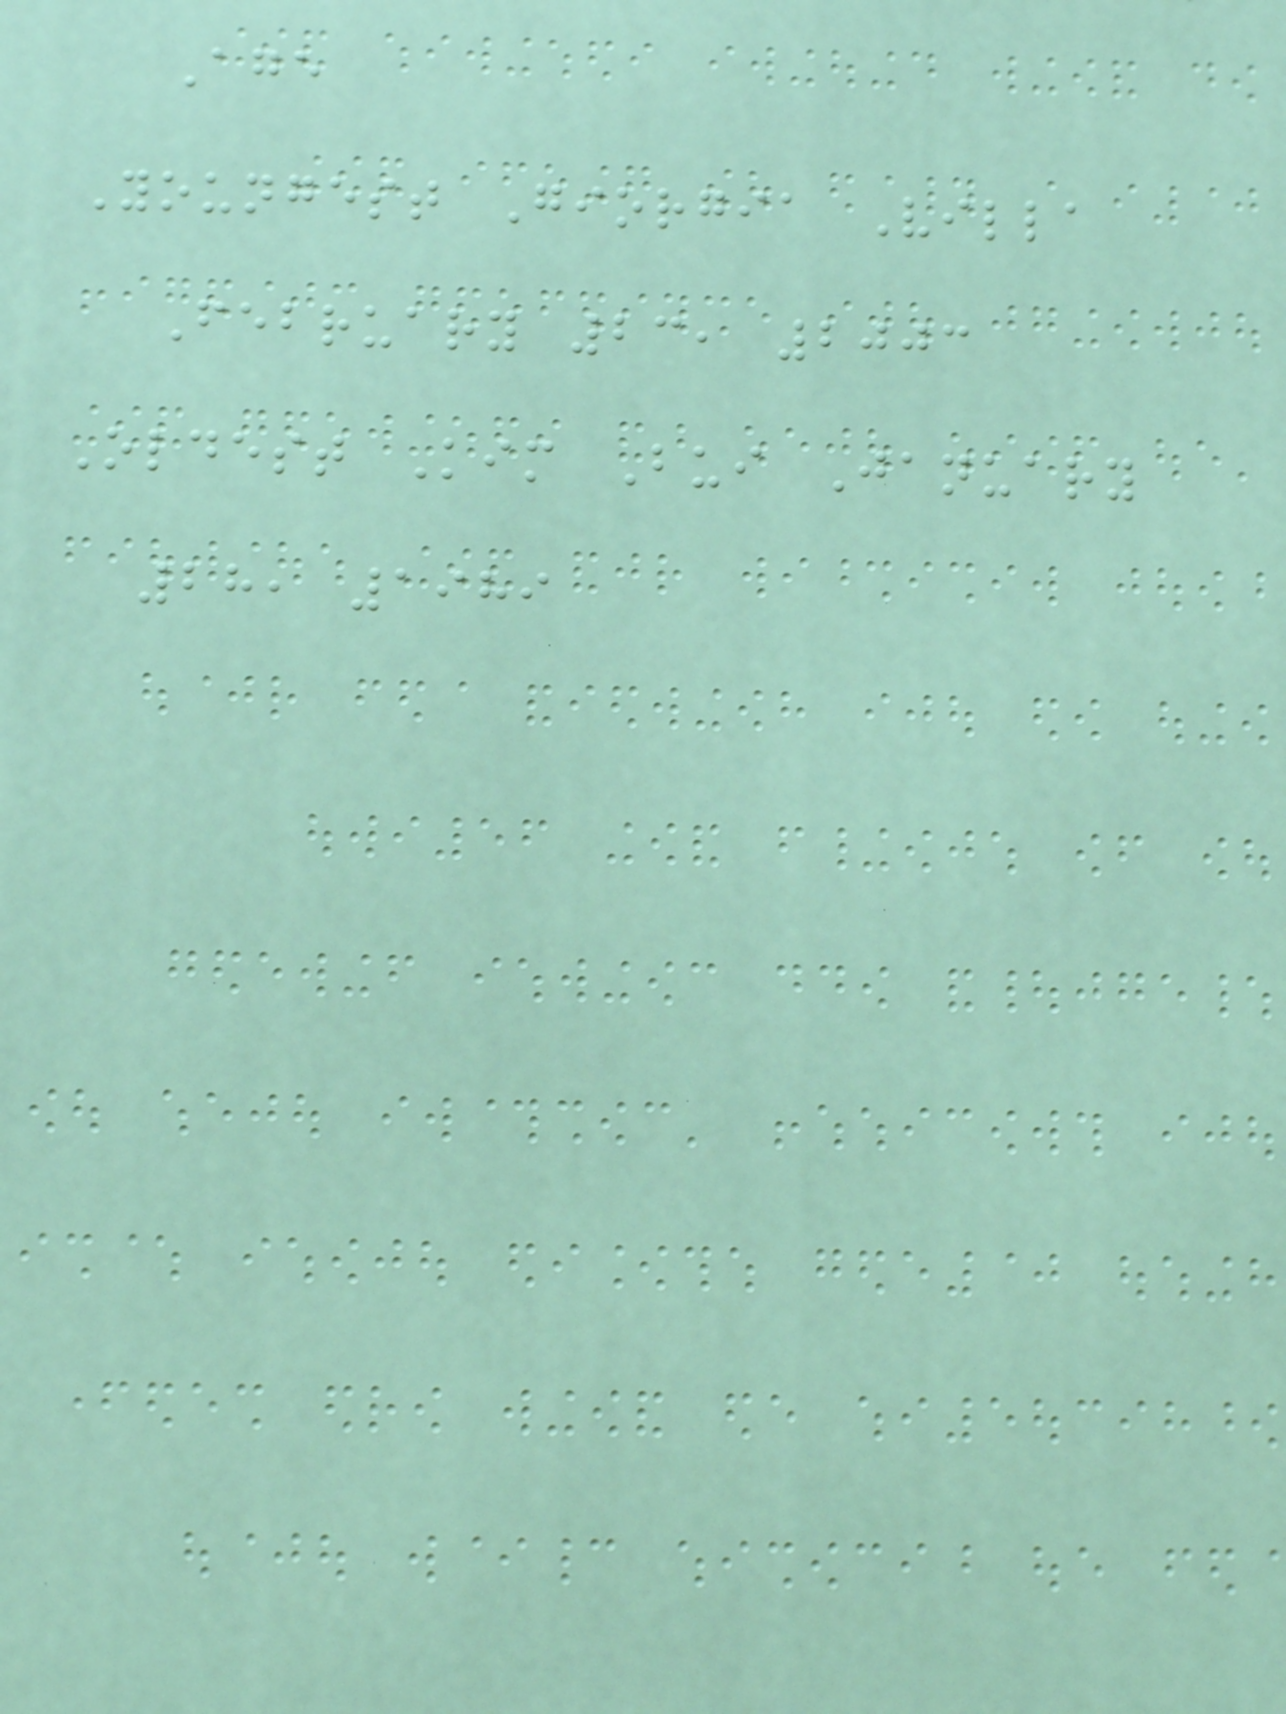Age
Youngest Giorgia Villa
February 23, 2003
Oldest Kim Bui January
28, 1989
